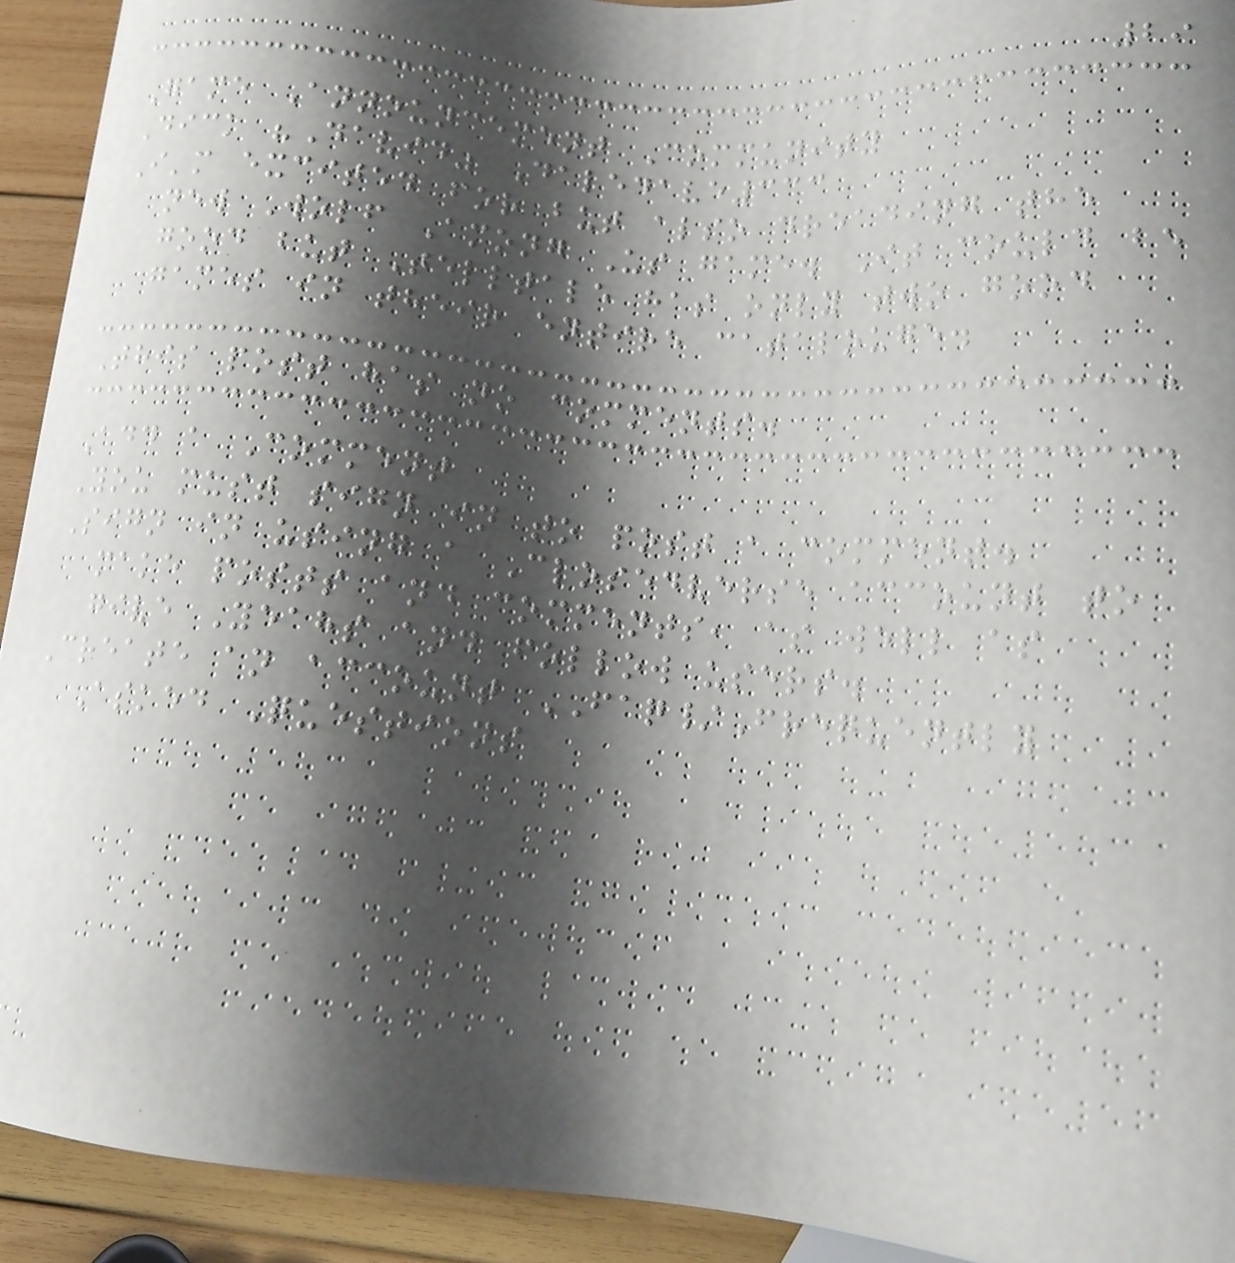29
Game Announcement Community
Dick "David" Daledave333
I'm excited for but also dreading the
new Wolf Among Us game. It could be
good but Telltale has only two good
games in their entire catalouge.
This post has no comments.
Add a Comment
You must sign in to post a comment.
Sign in using a Closedverse account to
make posts and comments, as well as
give Yeahs and follow users.
Create an account FAQ/Frequently
Asked Questions
